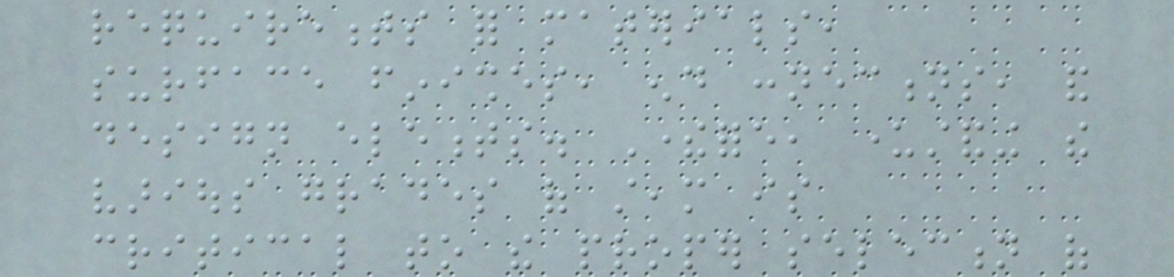requirements for materials,
surface finishes, end connections, and
design elements. Therefore, understanding the
various grades of steam is
critical to the proper selection of
